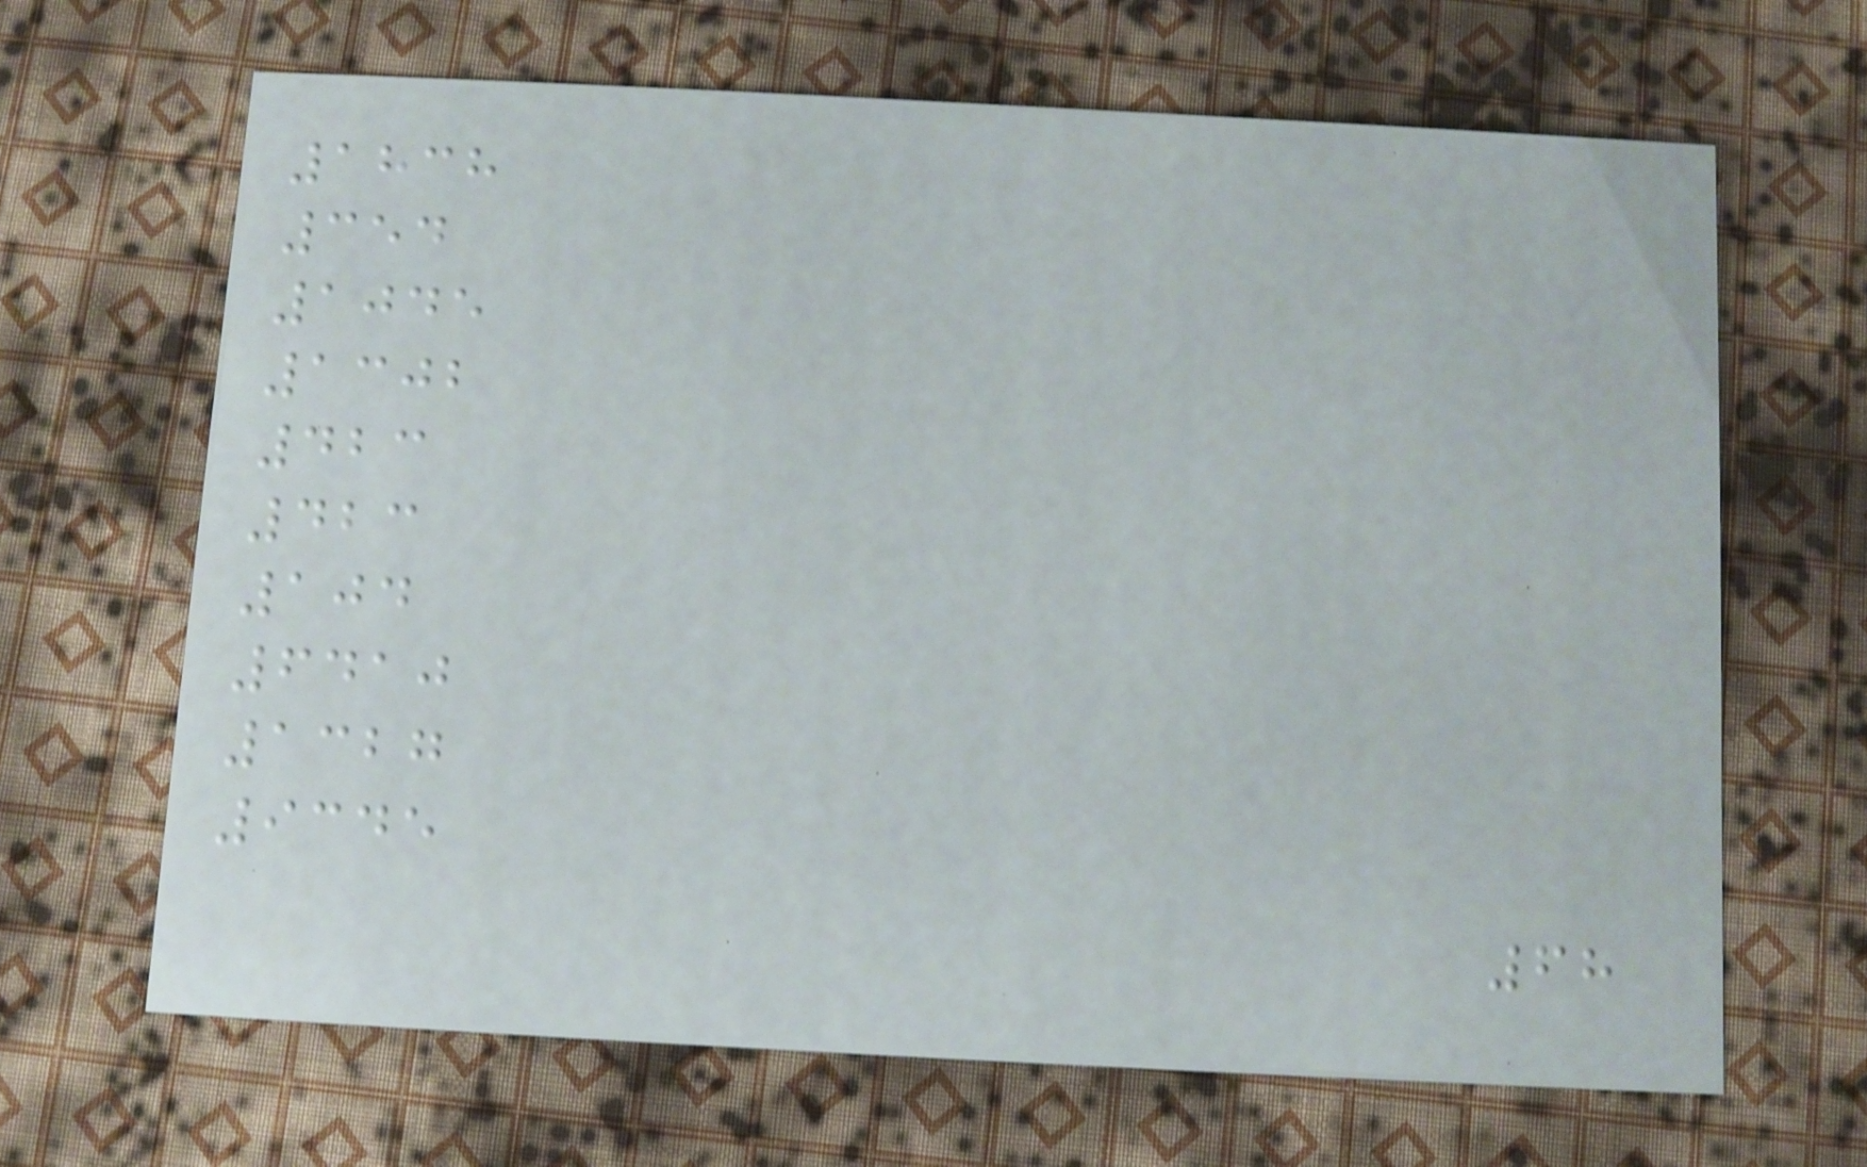1838
354
1045
1302
423
423
104
6410
1327
9345
68
